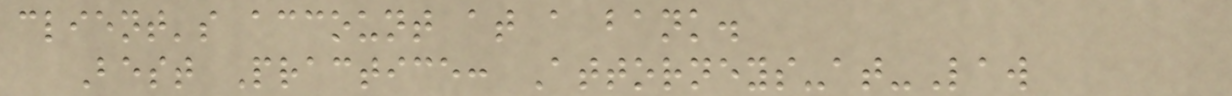client's account at a bank.
Best Practice: Attorneys-at-Law
